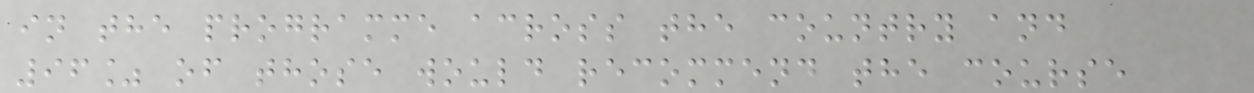in the programme across the country and
96% of those would recommend the course
